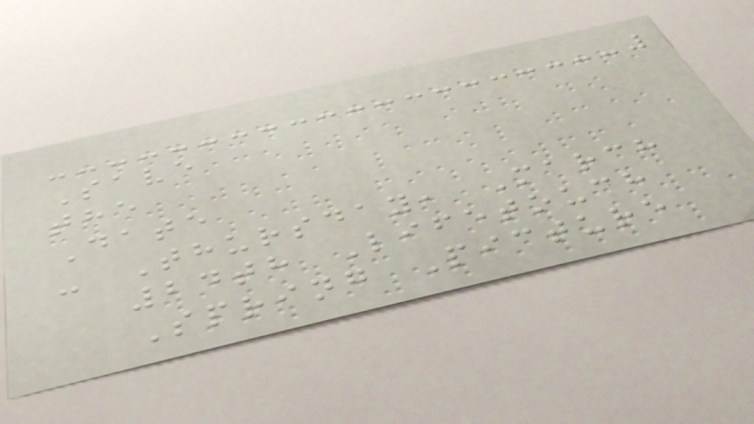Save
the
Date
- Thursday, March
24th Lifetouch
Spring Picture
